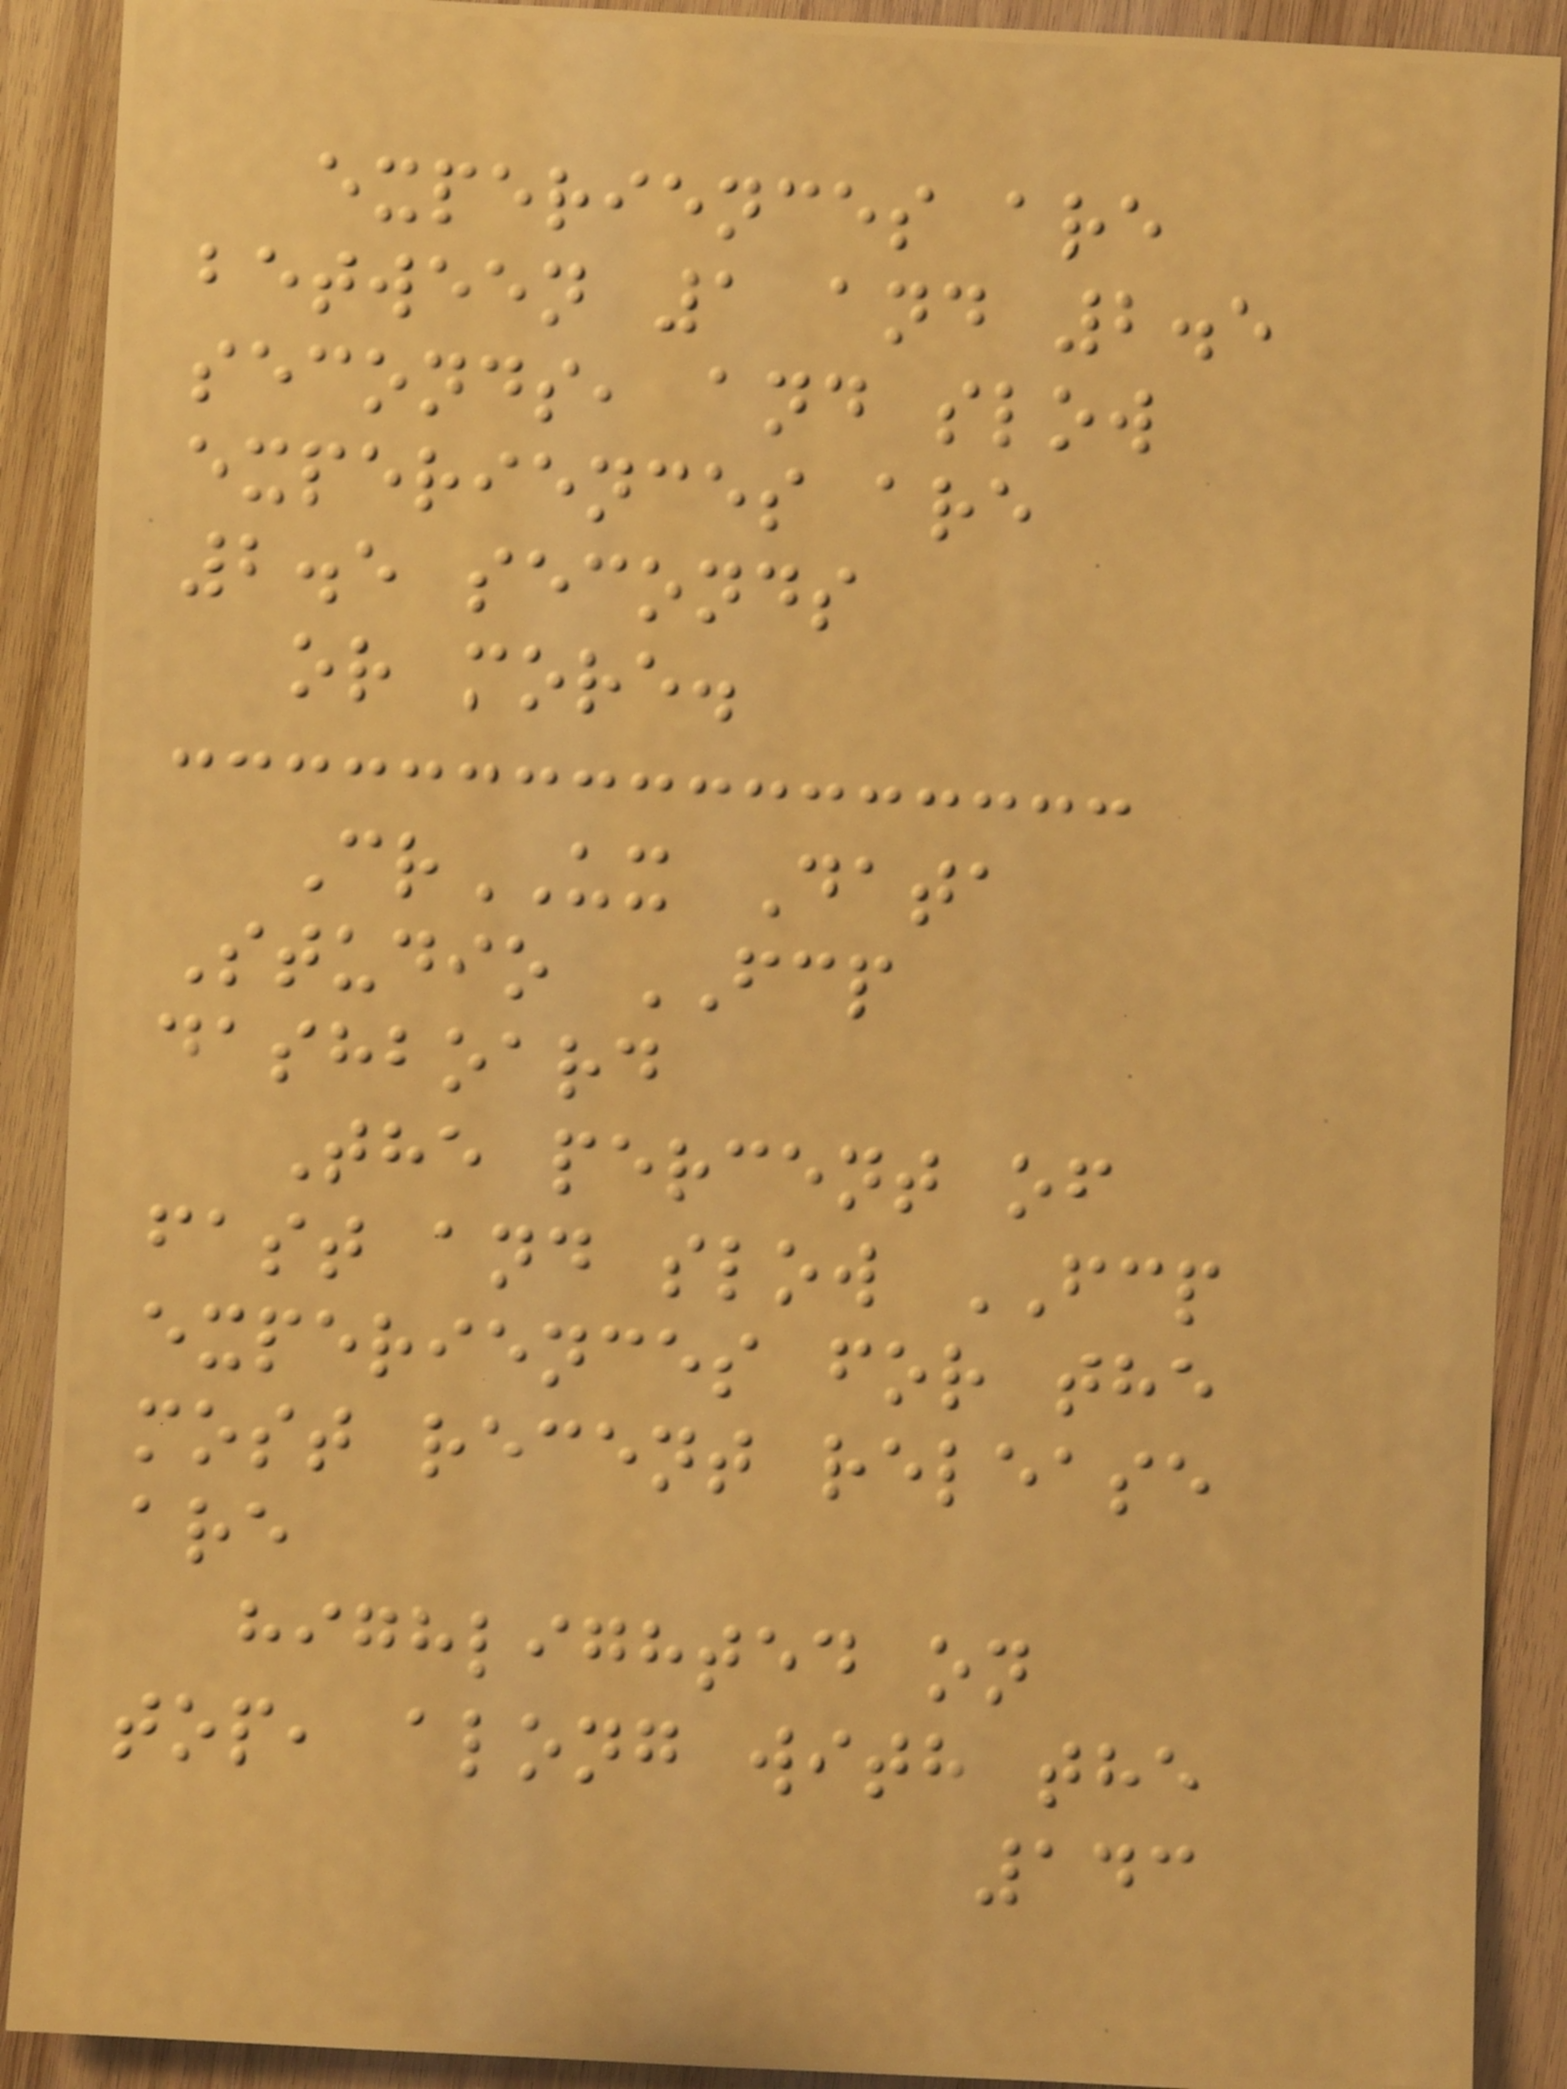experiences are
between 1 and 2.5
seconds, and slow
experiences are
2.5 seconds
or more.
CrUX Data
Studio FCP
dashboard
The percent of
fast and slow FCP
experiences for the
most recent release
are
highlighted on
top, along with the
143
